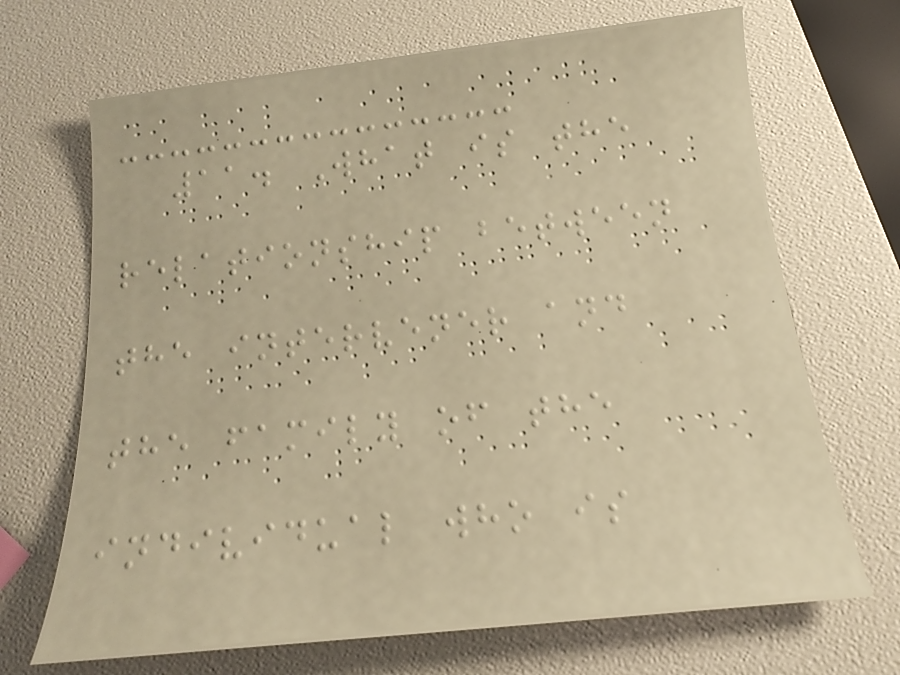11. What is the
relationship between
the intervener and
the family of the
individual who is
